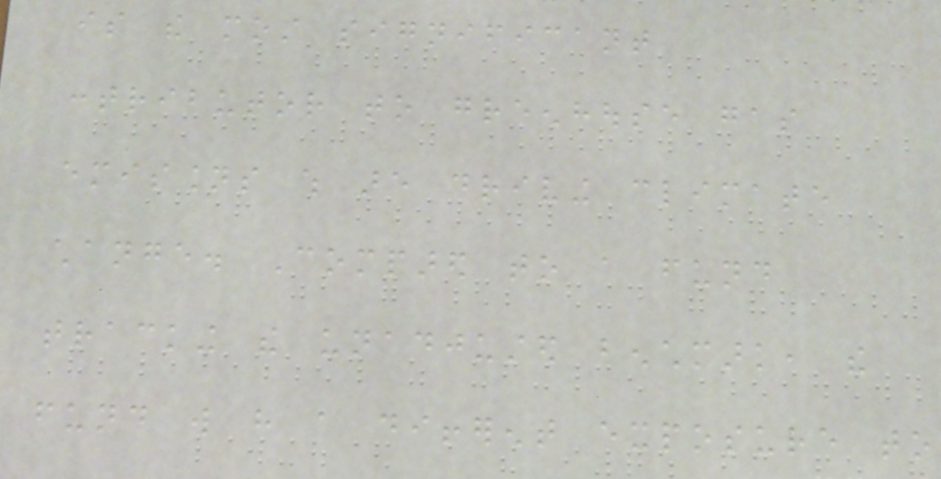is the most significant
contributor to greenhouse gas
emissions which are driving climate
change. Compared to a fund
tracking the unadjusted benchmark, the
fund will have a different exposure to
